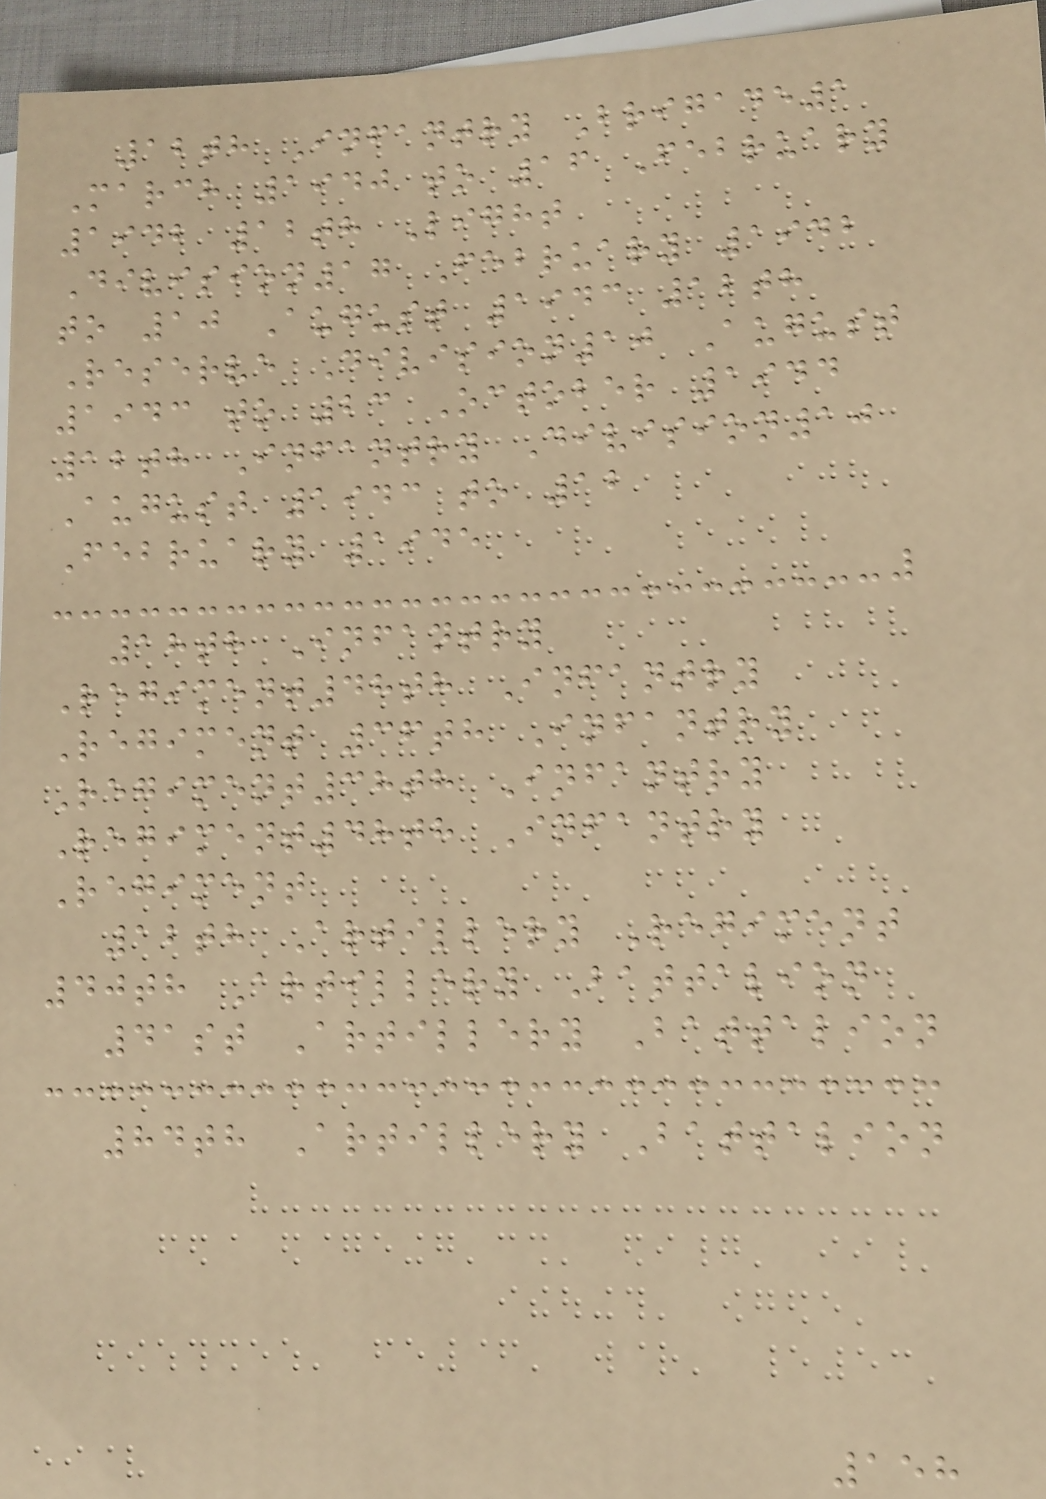12th Infantry Brigade1
March 1940 to 16 February
1942 12th Light
Division17 February 1942
to 10 August 1943 12th
Reserve Division10 August
1943 to 23 October 1944
12th Infantry Division10
August 1943 to 12
February 1945
18th Infantry
Regiment48th Infantry
Regiment 36th Infantry
Regiment38th Infantry
Regiment48th Infantry
Regiment
12th Artillery Regiment
40th Artillery Battalion
41st Artillery Battalion
84th Artillery Battalion
158
